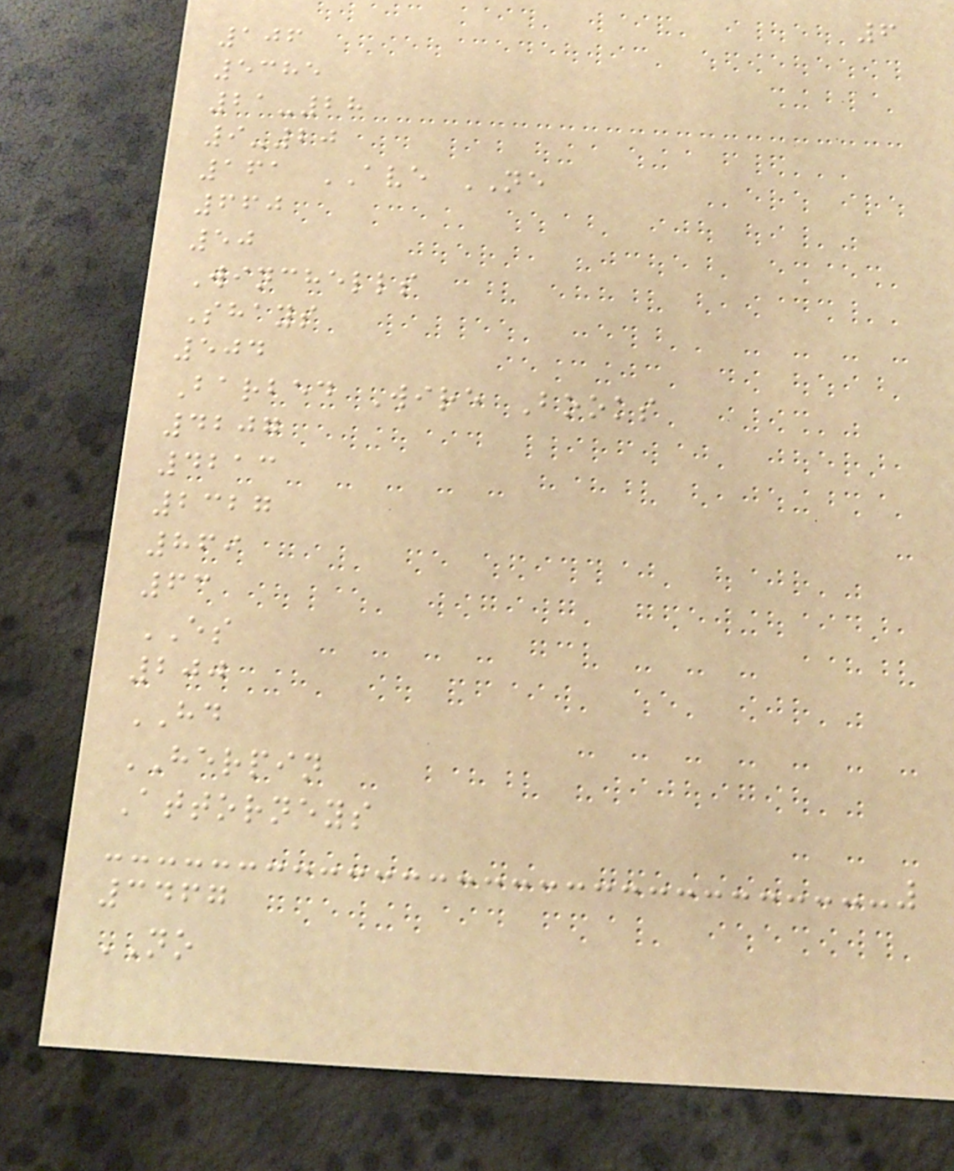6
106
5385
21-28
9-20
161 AVE NE
660
50
Winchells
Shays
504
Barbed Wire Books
4207
4213
2327
869
63
ES
200
HD
HERPIN
Attorneys
3467
NO
